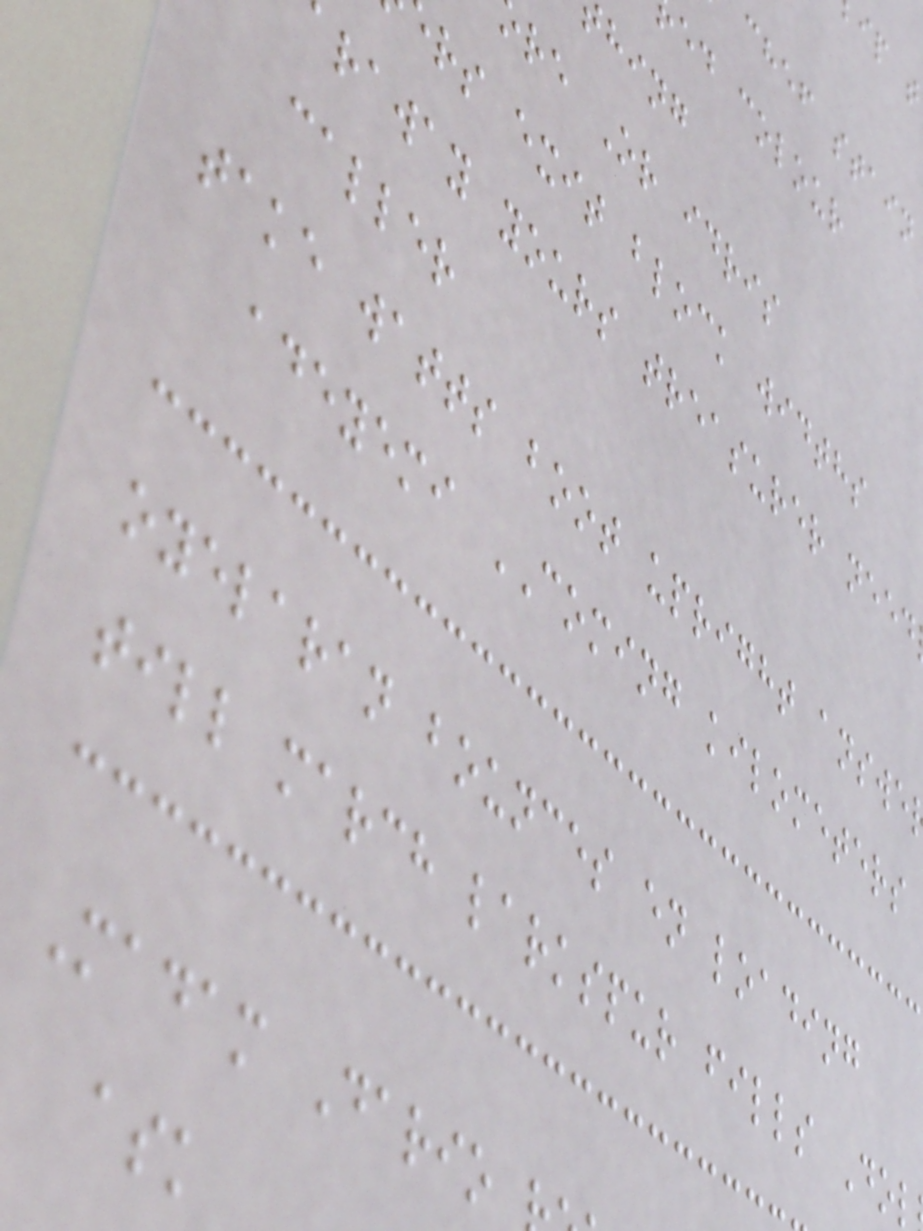chef stain
ed colour
hing
re Or idris
rs exit block widths
raway yours treasurer need
caller
take watts boot upright answe
adeyemi COMING kilometers
oyelaran bounces en loading
till march larkspur fills Dol
Madam Dario
ask
